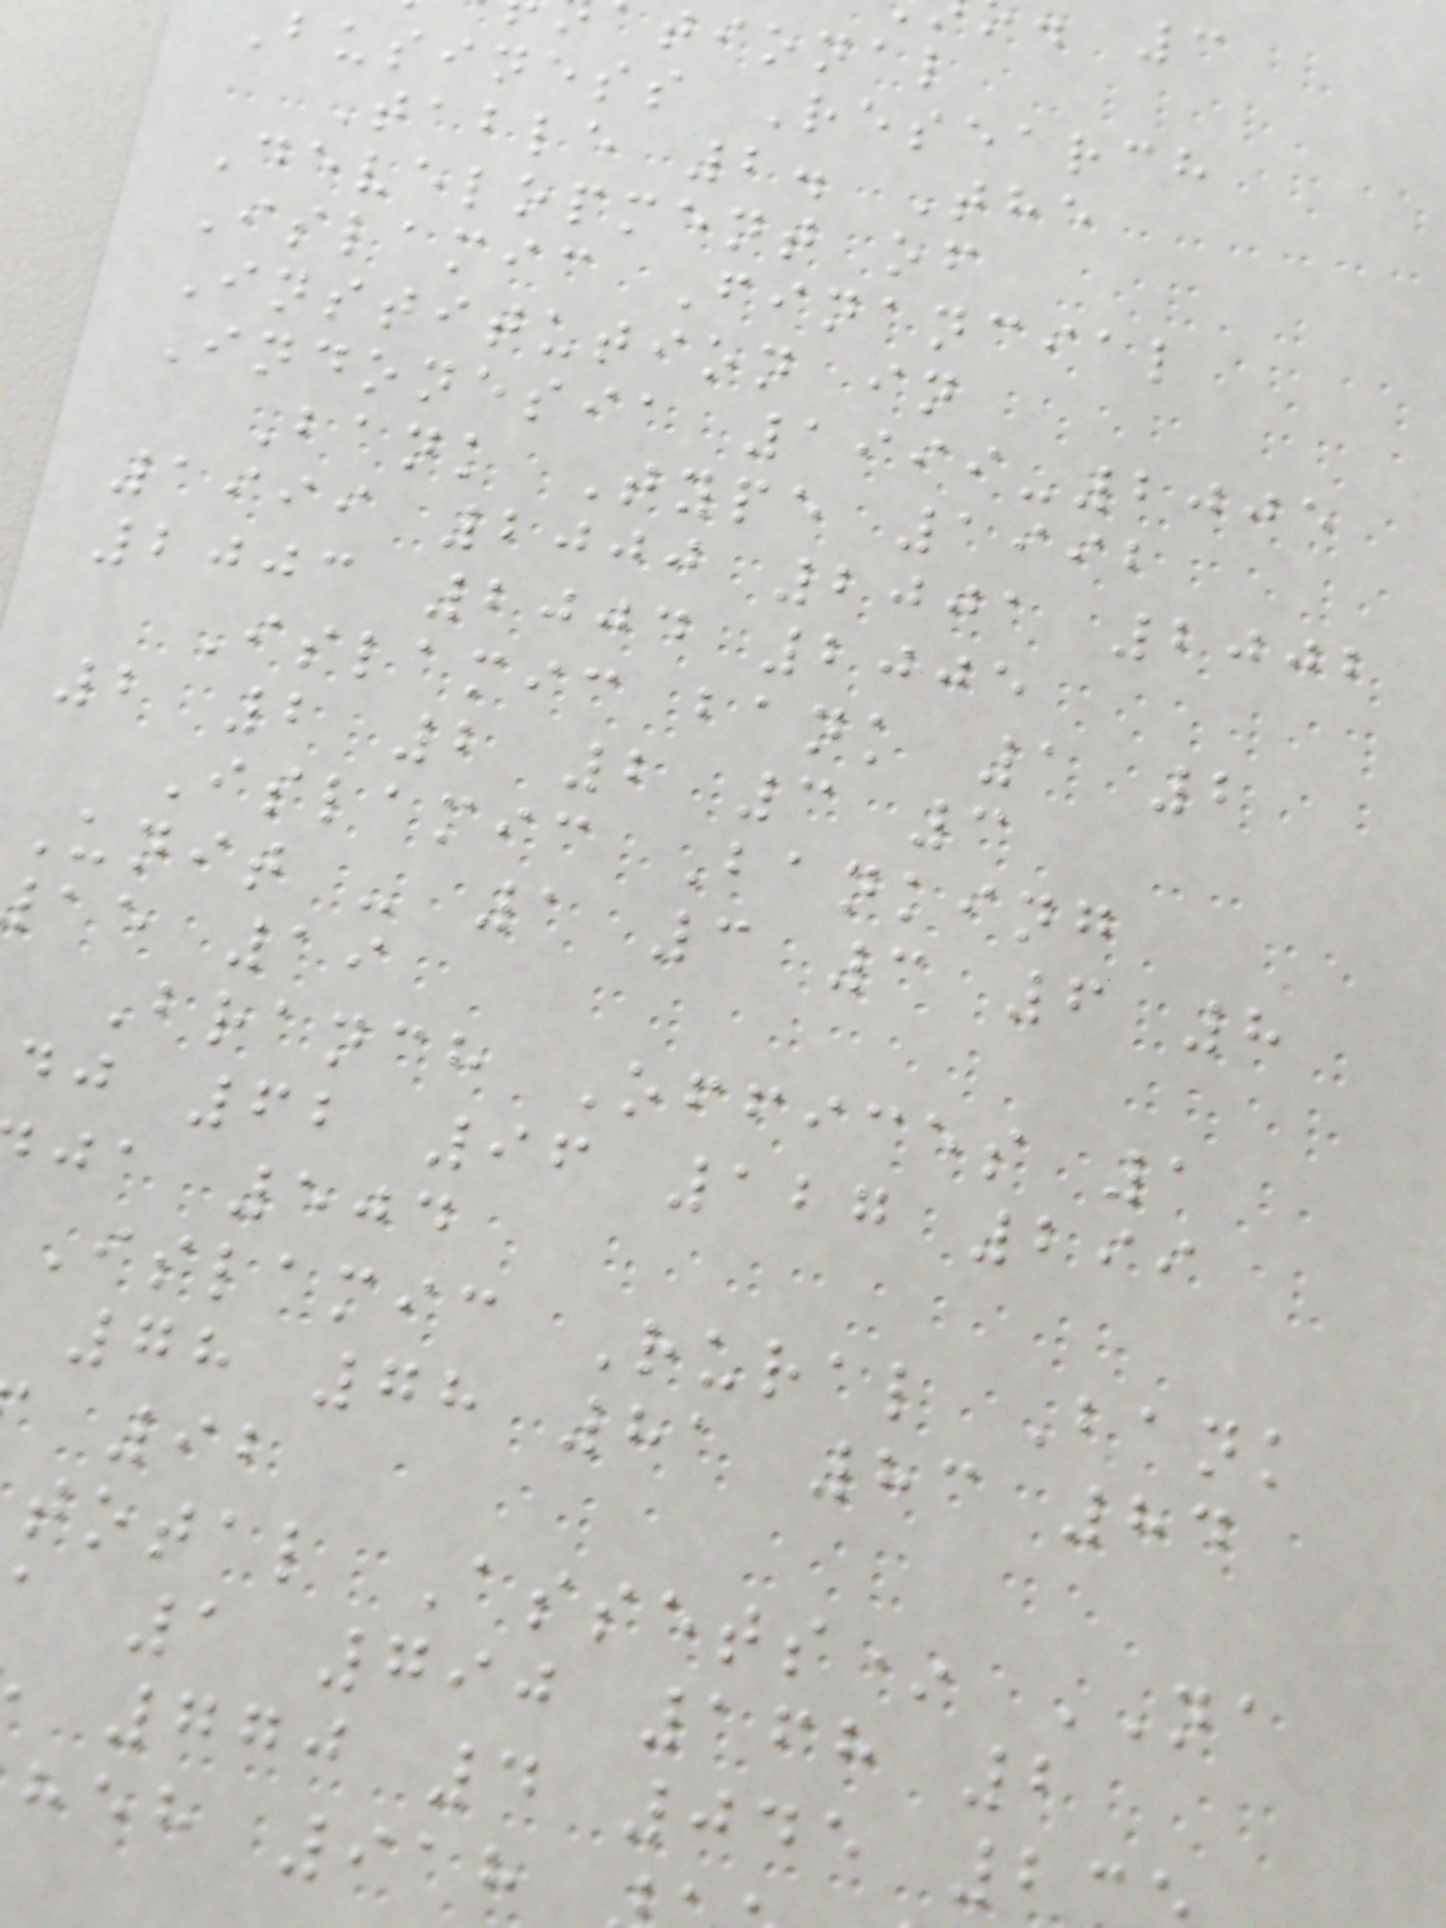tional
Business Research
Table 2. The
Development of
Islamic Financial
Institution in
Indonesia 1999-2005
Bank Type 1992
1999 2000 2001 2002
2003 2004 2005
Islamic bank 1 2
2 2 2 2 3 3
Islamic Banking
Unit - 1 3 3 6 8
ae 19
Branch Offices 1
dj 62 96 127 299
ja 504
Islamic Rural Bank
78 78 81 83 84
total Assets* NA
1 790 168 2
770 4 045 2
heh 918
